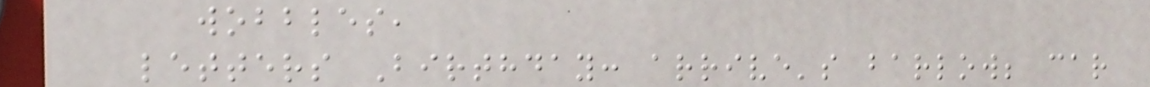wobbles,
letters Birthday: arrive's barlow; car
